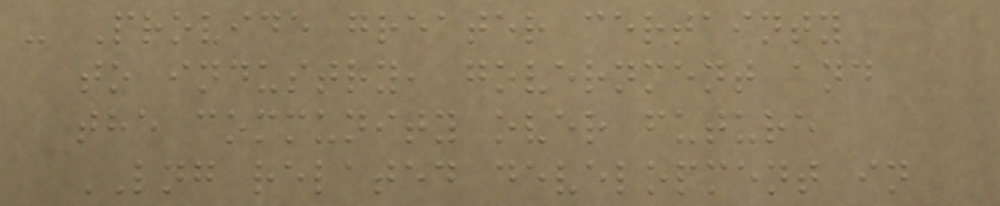- Provide greater certainty
to industry, government and
the community over future
LNG related development in
